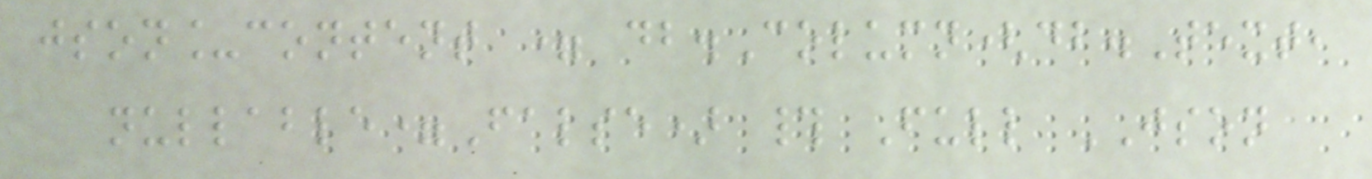json_content = db.Column(db.Text,
nullable=False) # Full JSON
